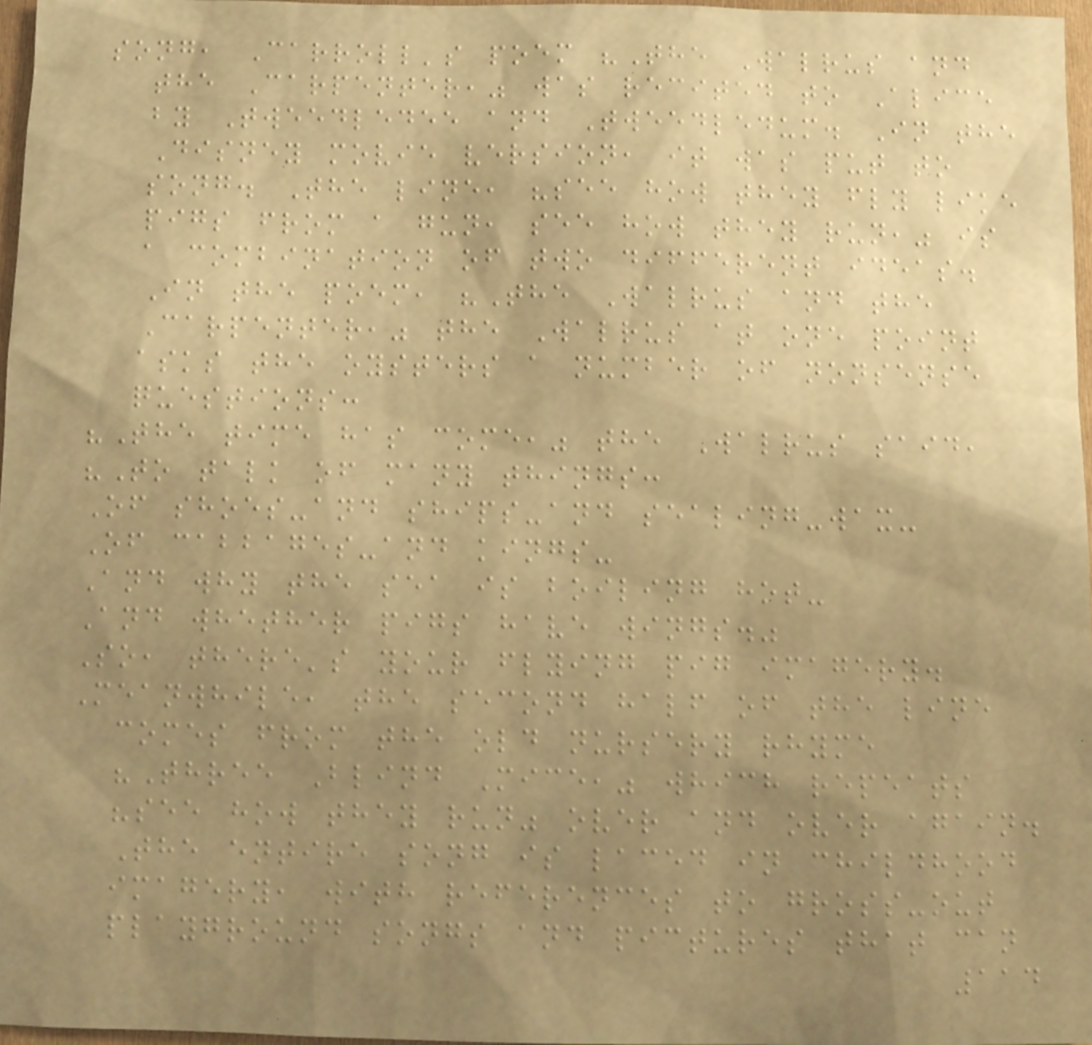song, Carroll's poem "The Walrus and
the Carpenter," was recited to Alice
by Tweedledee and Tweedledum. In the
Disney movie version, it was put to
song. The line, "see how they fly like
pigs from a gun, see how they run," is
a combination of two different ideas.
In the poem, "The Walrus and the
Carpenter," the Walrus at one point
asks the oysters a number of nonsense
questions:
"The time has come," the Walrus said,
"To talk of many things:
Of shoes-and ships-and sealing-wax-
Of cabbages-and kings-
And why the sea is boiling hot-
And whether pigs have wings."
So, there's your flying pig imagery.
Meanwhile, the second half of the line
comes from the old nursery rhyme
"Three Blind Mice," which repeats
"see how they run" over and over again.
The entire song is laced in childhood
imagery, with references to gross-out
playground songs and pictures that can
114
